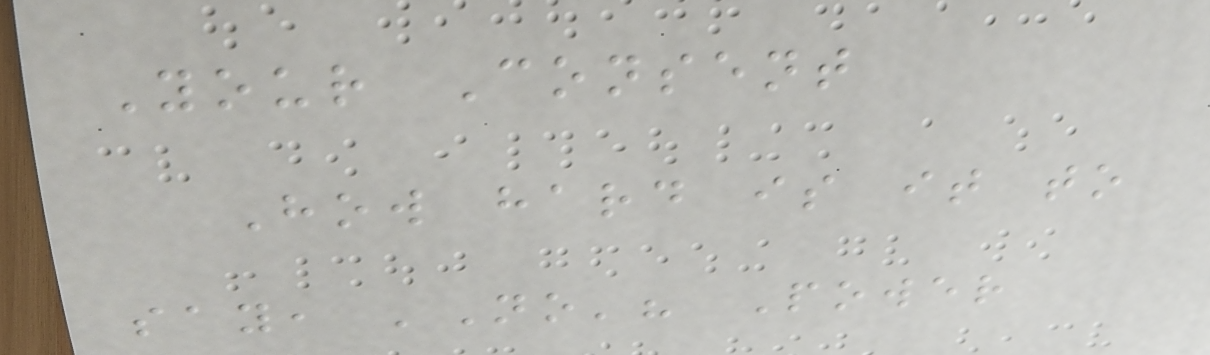Your Consent
How hard is it to
say, 'No'? Power
